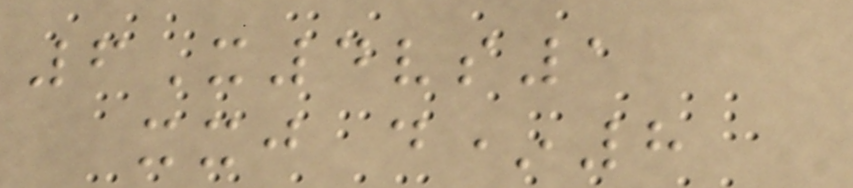6X4vs1
xxj d*8
